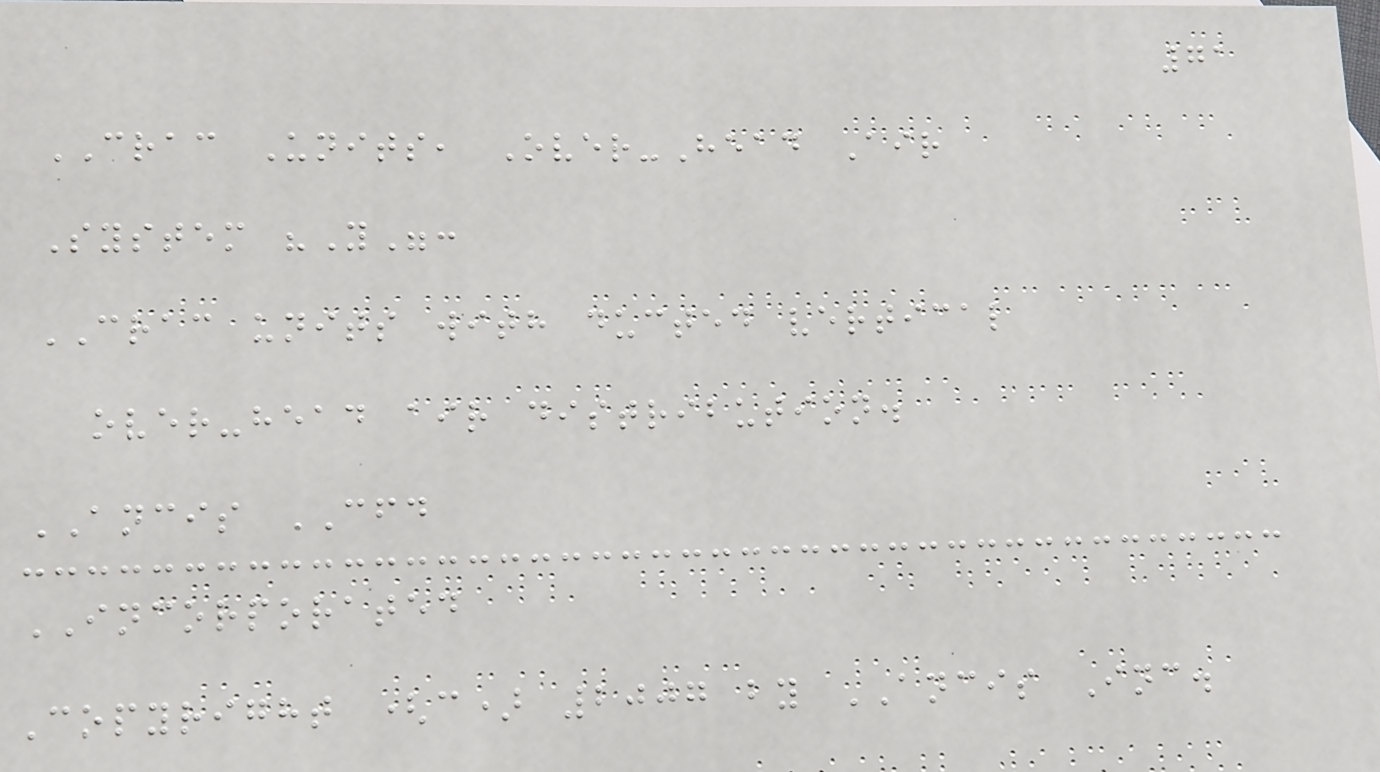71
CRAC Units, Over-Head Air
System "Y":
CRAC units with ducted vertical
over-head air distribution.
ANCIS CFD
INCORPORATED
Copyright (c) 2007 by ANCIS Inc.
